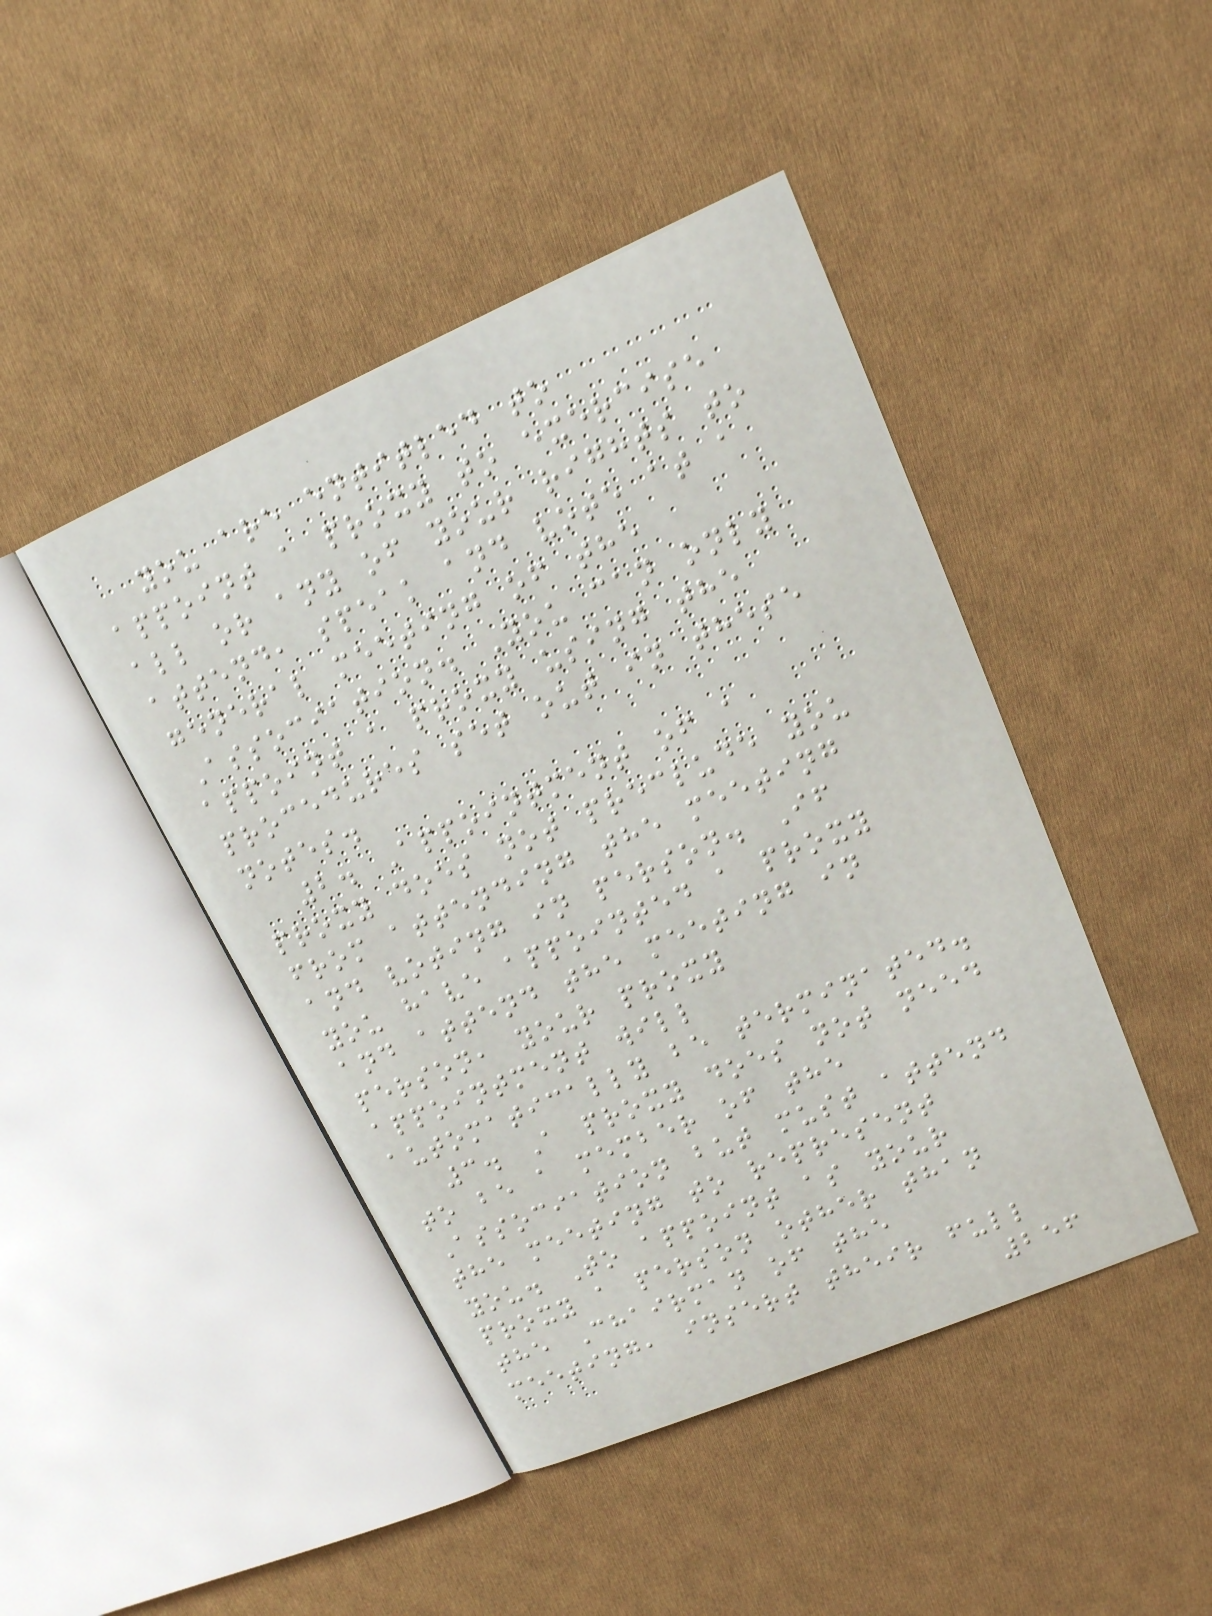you are entitled to
appoint a proxy to exercise
all or any of your rights to
attend, speak and vote at a
general meeting of the
Association. You can only
appoint a proxy using the
procedures set out in these
notes.
2. Appointment of a
proxy does not preclude you
from attending the meeting
and voting in person. If
you have appointed a proxy
and attend the meeting in
person, your proxy
appointment will
automatically be terminated.
3. A proxy does not need
to be a member of the
Association but must attend
the meeting to represent
you. To appoint as your
proxy a person other than
the Chairman of the
meeting, insert their full
256
